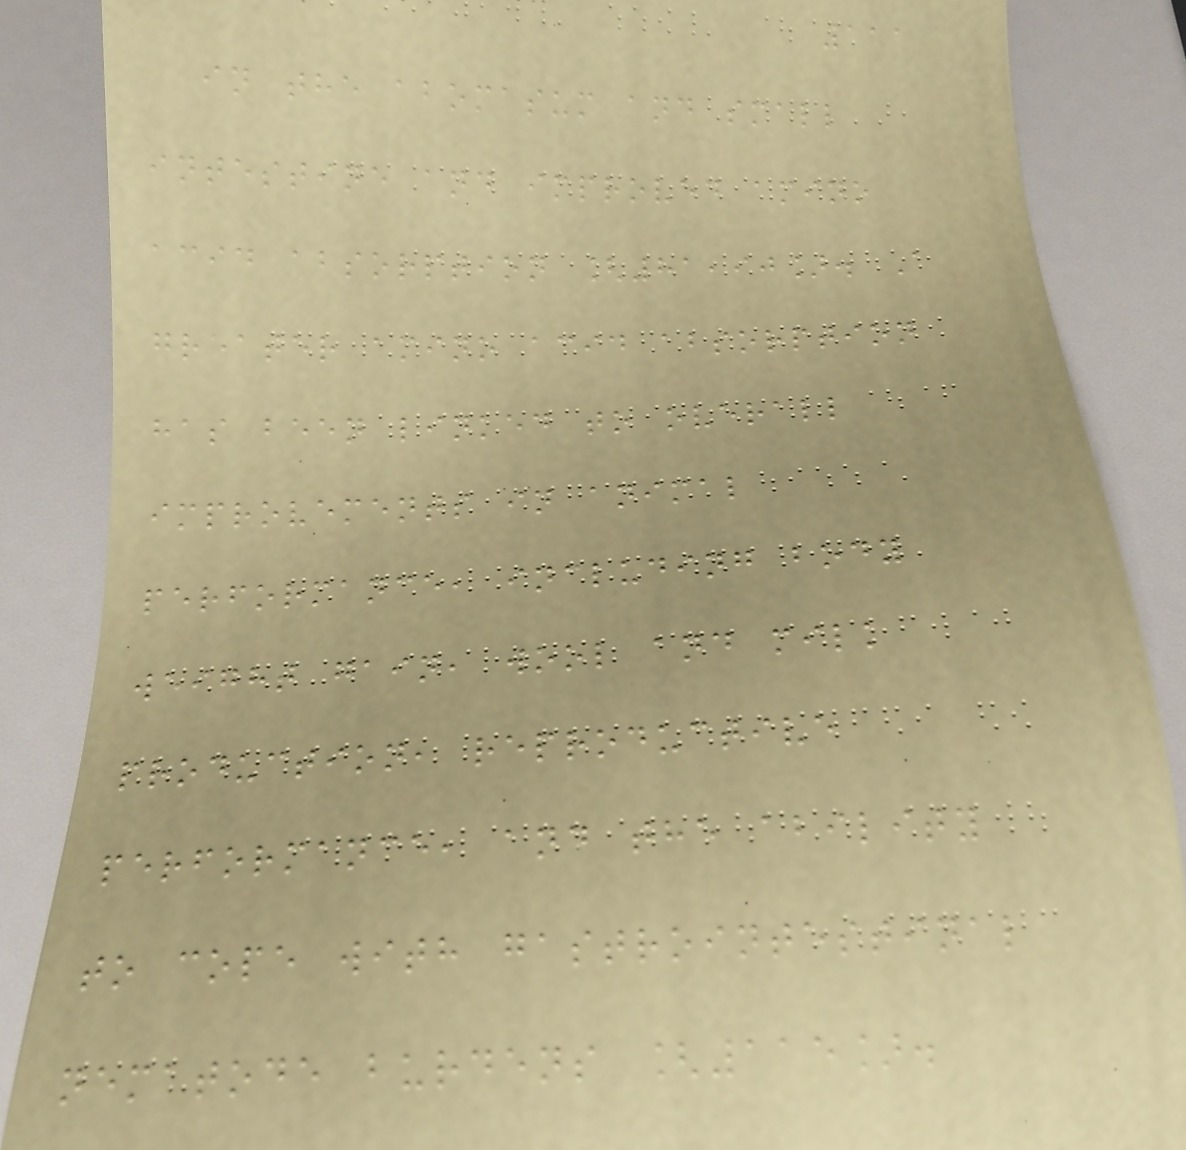111
in the abomasum and small
intestine and improved amino
acid absorption [81,90]. A
greater amino acid absorption
has been linked to overall
improvements in animal
performance, including body
weight gain, wool and milk
production, reproductive
performance, and the ability
to cope with gastrointestinal
nematode burdens [115].
